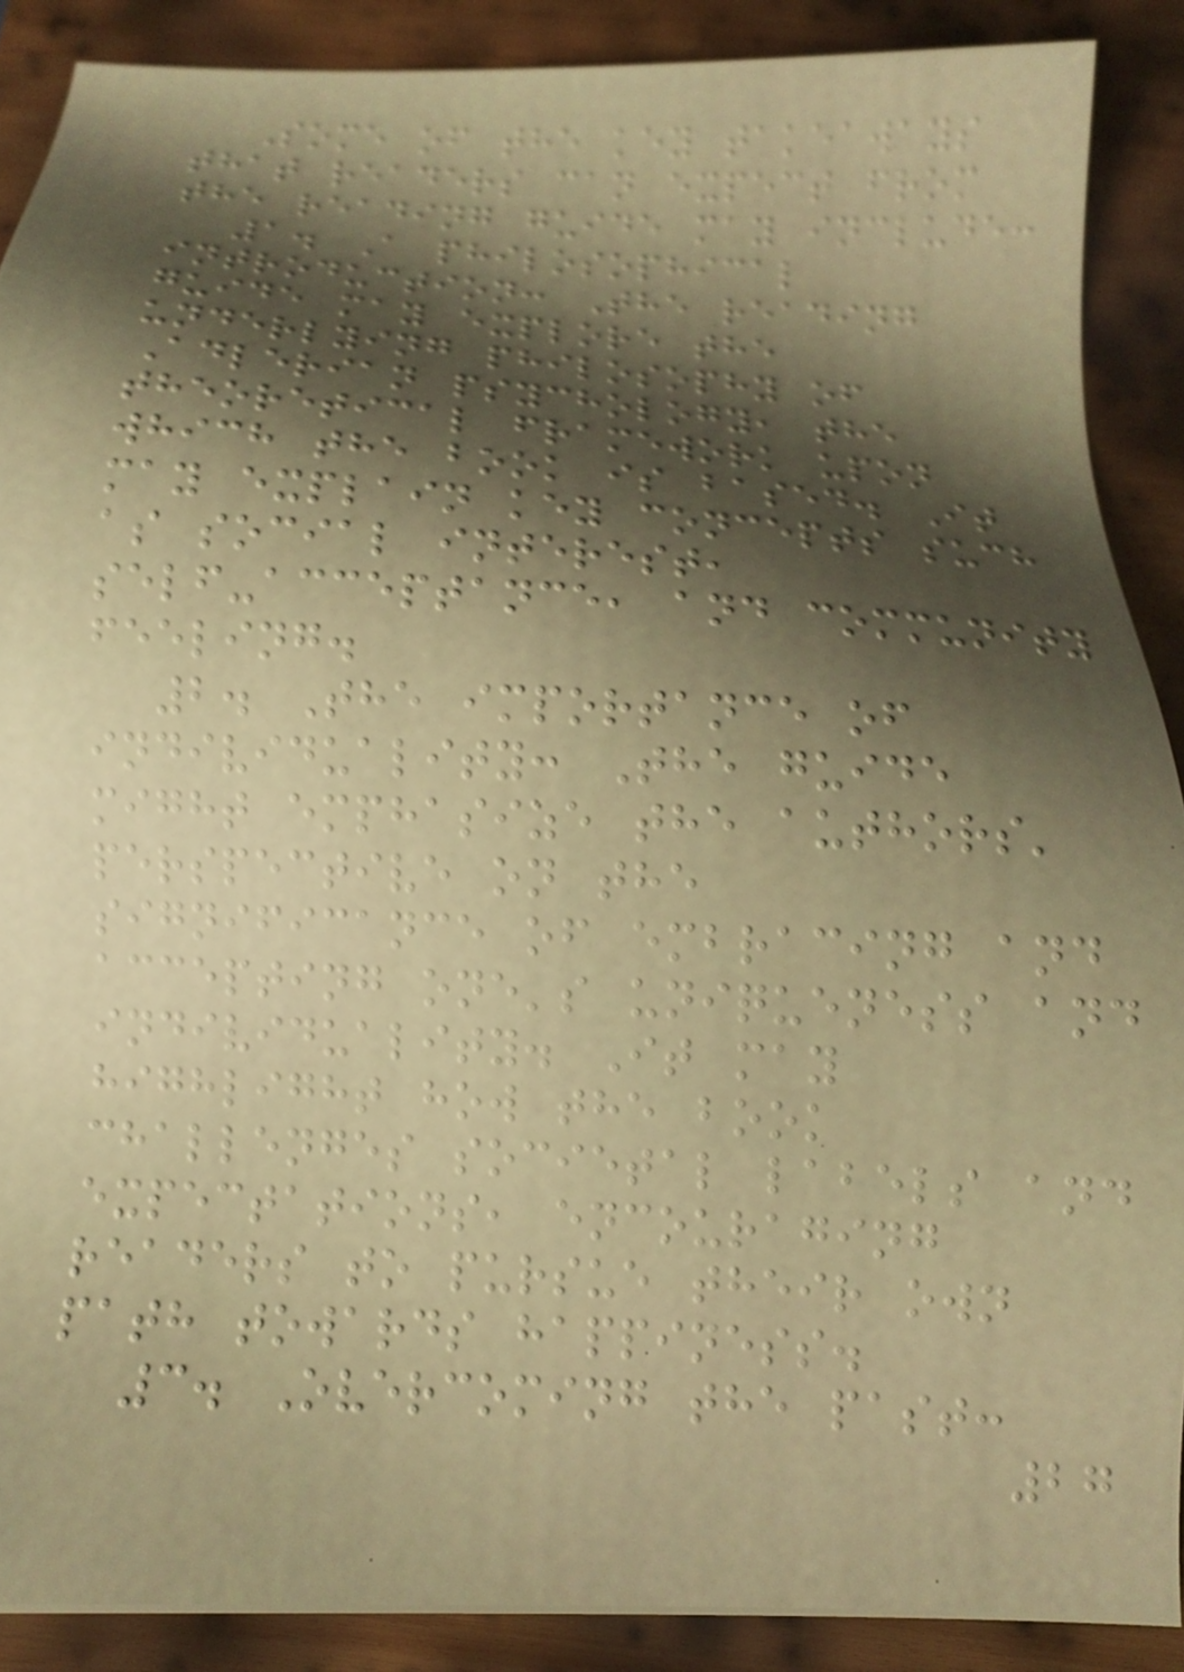Some of the key takeaways
that readers can expect from
the reading guide may include:
1. A philosophical
introduction: The reading
guide may explore the
underlying philosophy of
Adlerian psychology, the
theoretical framework upon
which the book is based. It
may explain key concepts such
as social interest,
self-acceptance, and community
feeling.
2. The importance of
individuality: The guide
might emphasize the authors'
perspective on the
significance of embracing and
accepting one's uniqueness and
individuality. It may
highlight how the book
challenges societal labels and
expectations, encouraging
readers to pursue their own
path towards happiness.
3. Overcoming the past:
27
